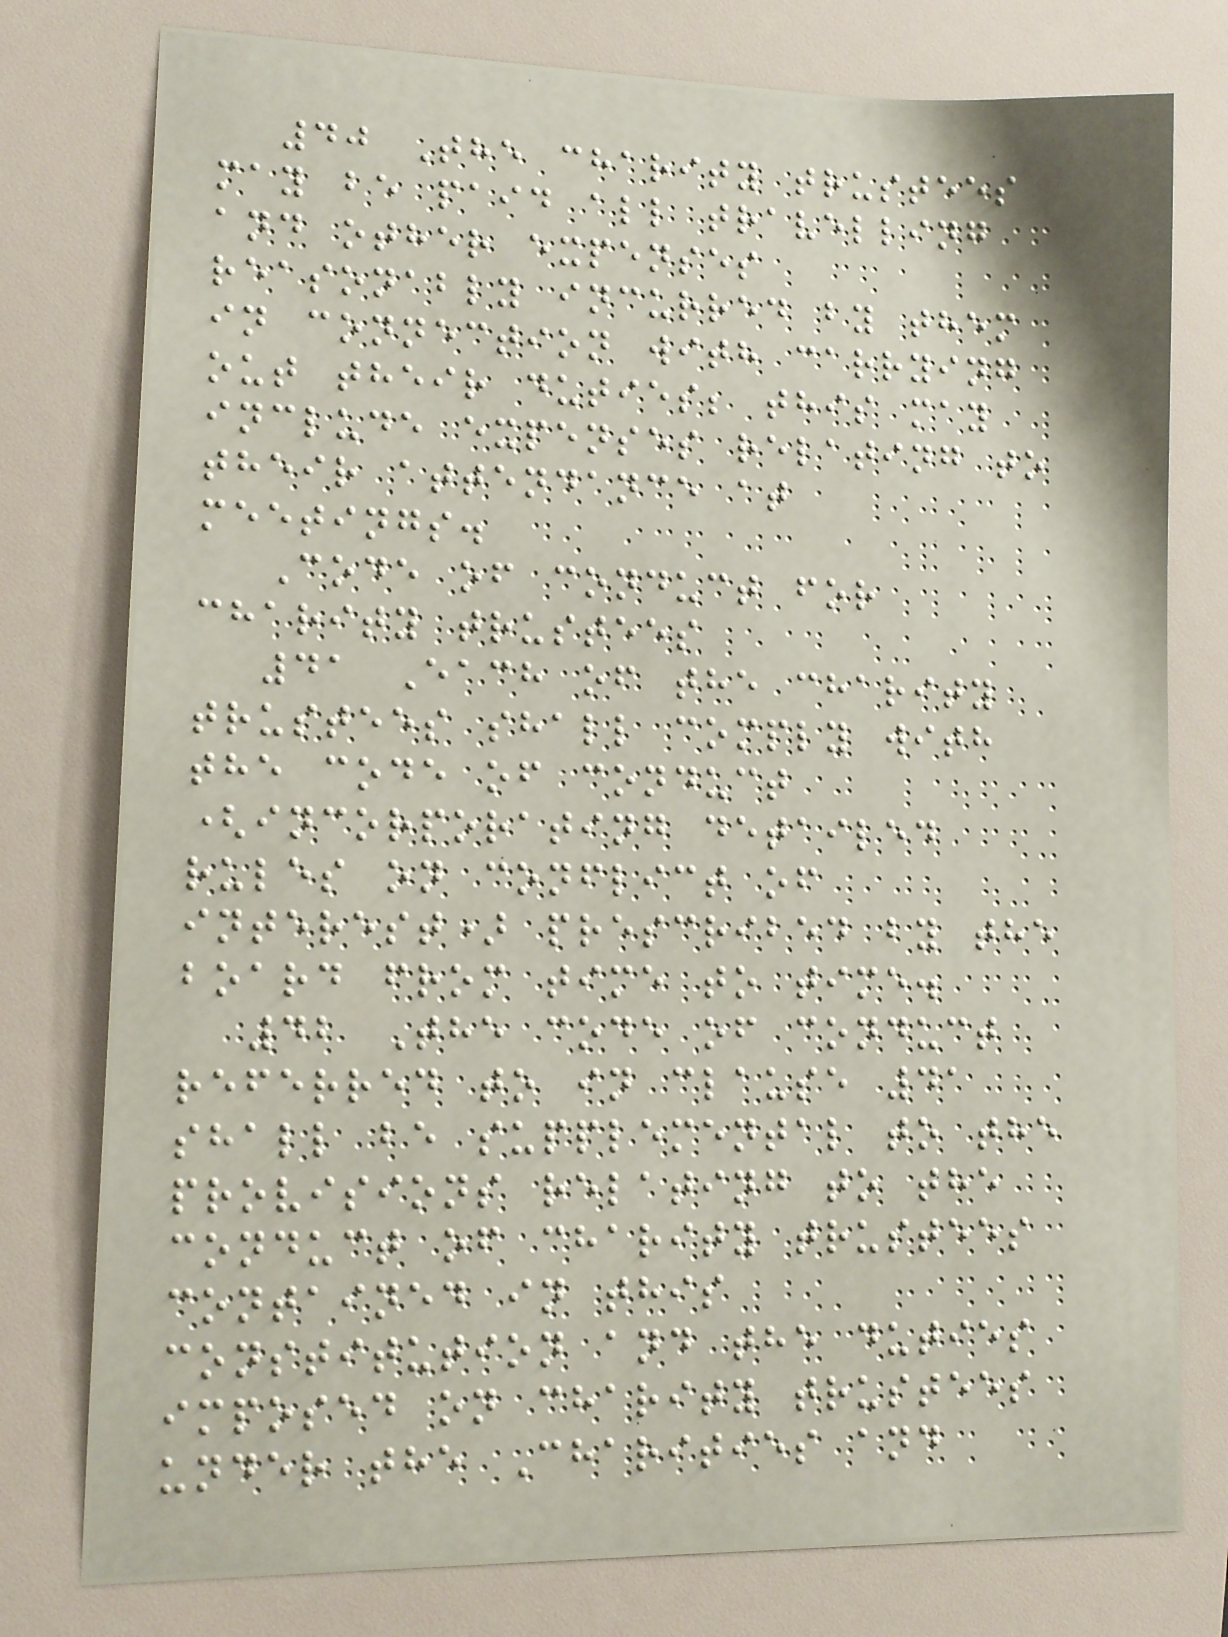40 The charity trustees
may be paid all travelling
and other expenses
reasonably incurred by them
in connection with carrying
out their duties; this may
include expenses relating to
their attendance at
meetings.
Code of conduct for
charity trustees
41 Each of the charity
trustees shall comply with
the code of conduct
(incorporating detailed
rules on conflict of
interest) prescribed by the
board from time to time.
42 The code of conduct
referred to in clause 41
shall be supplemental to the
provisions relating to the
conduct of charity trustees
contained in this
constitution and the duties
imposed on charity trustees
under the Charities and
